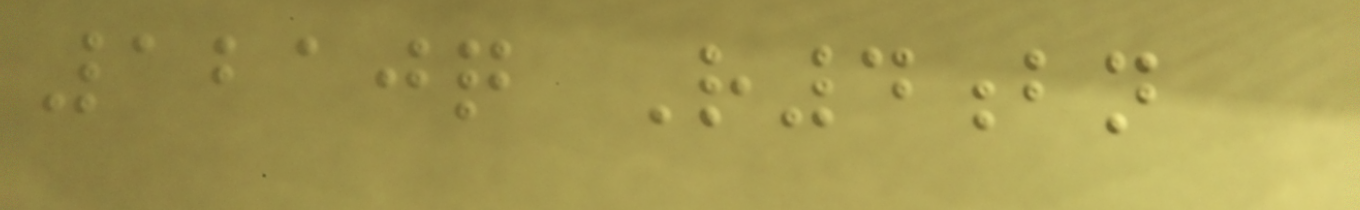1210q R4bn
